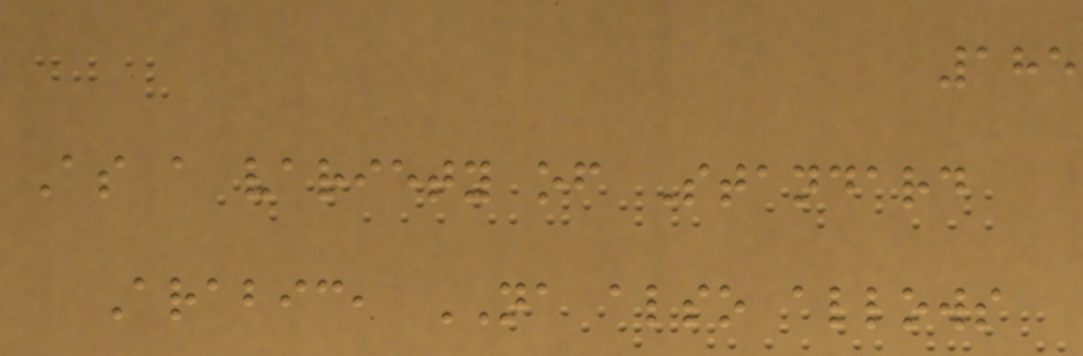185
As a variety of Standard
Arabic, NA also allows
